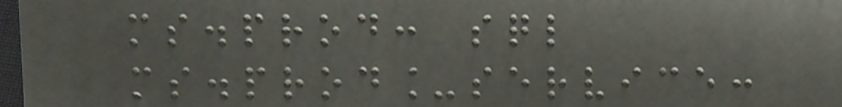ms.prod: sql
ms.prod_service:
